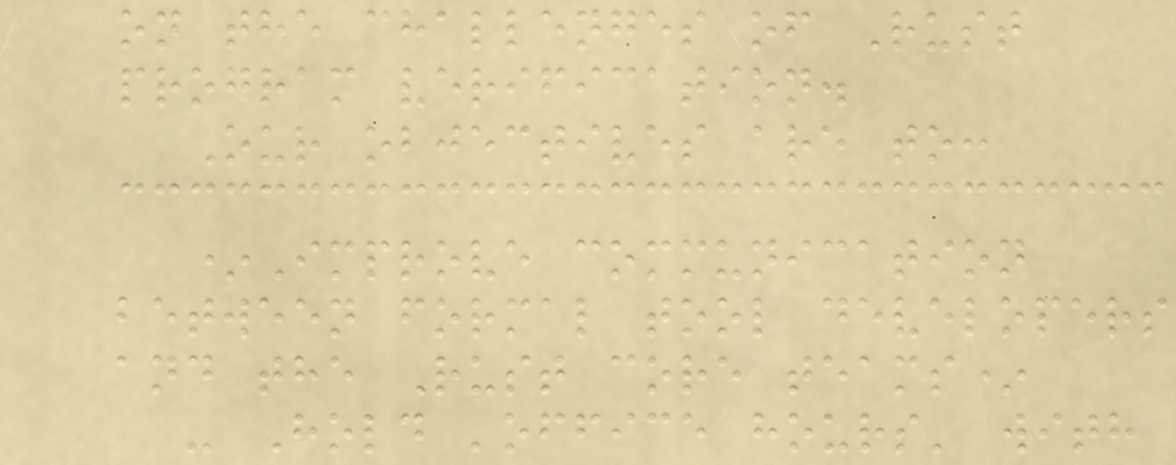on the challenges of Rust
program verification.
Our objectives are to:
*Improve communication
between formal tool developers
and the Rust core teams*
- Hold 'office hours' with
